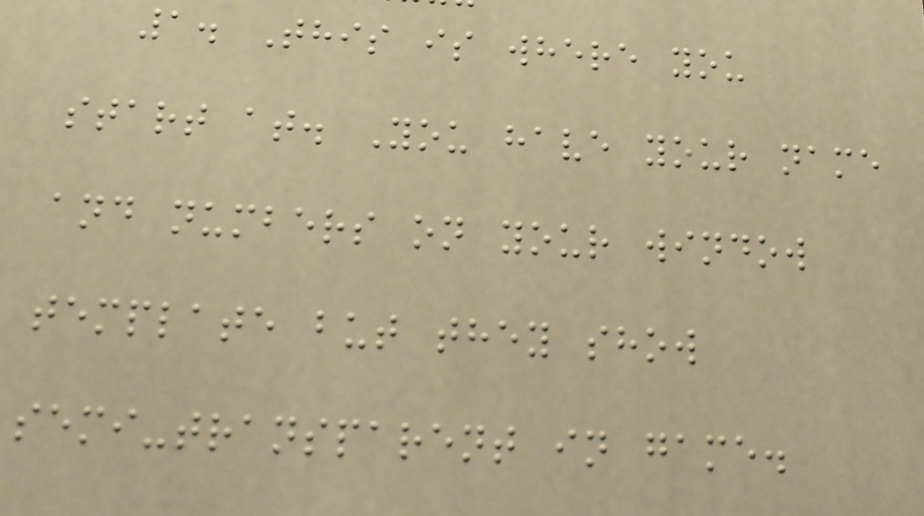1. This is where you
start at. You have your name
and numbers on your window
template but they show
semi-transparent in game.
